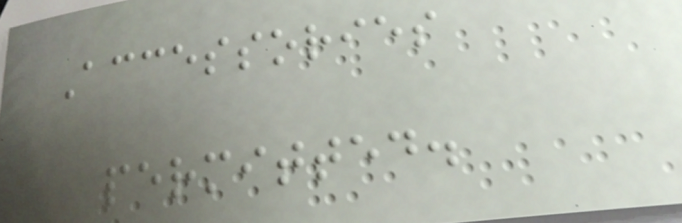Accessories
permitted.
